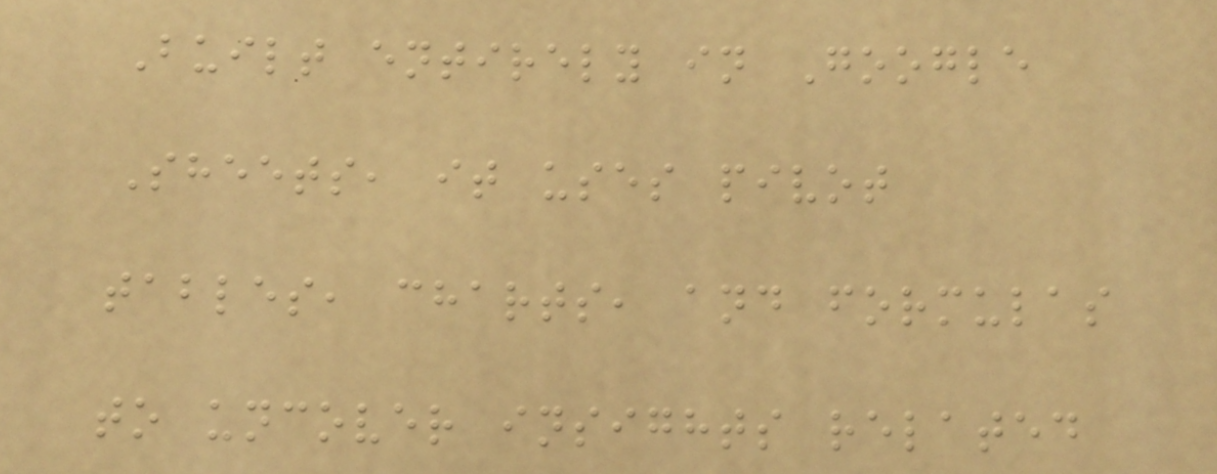Built entirely in Google
Sheets, it uses pivot
tables, charts, and formulas
to uncover insights related
